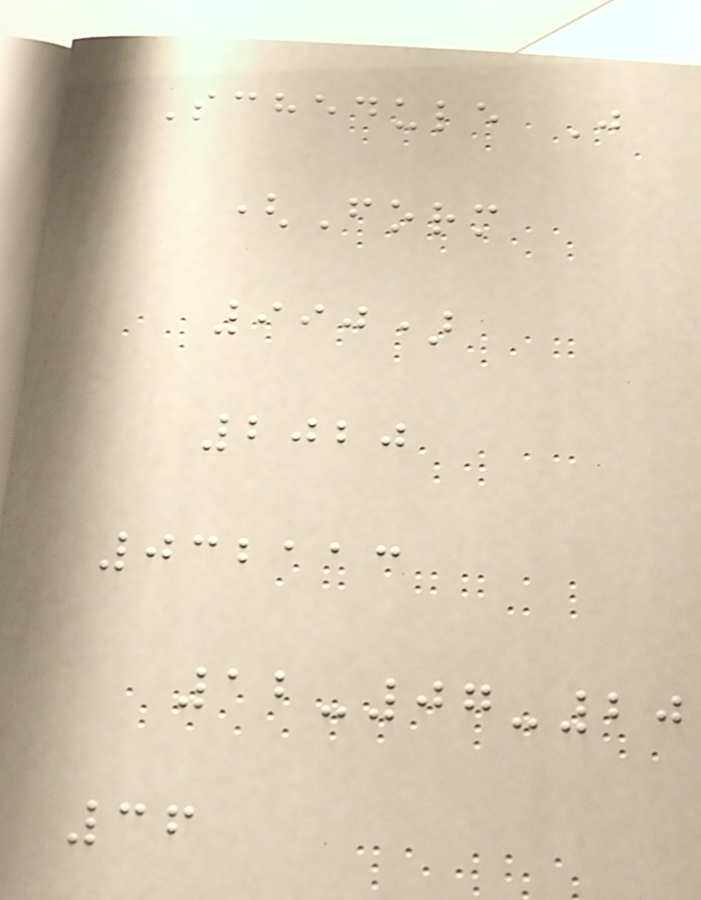Schedule J
(Form
990)
2020
032113
12-07-20
36
